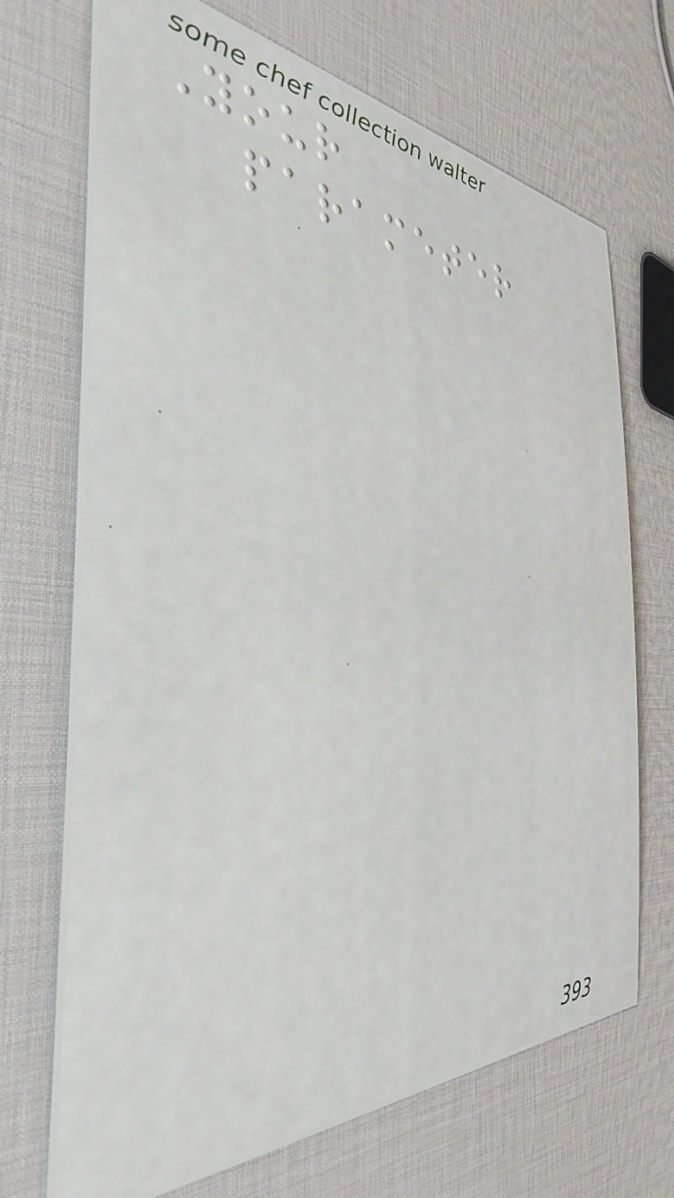Your
parameter
